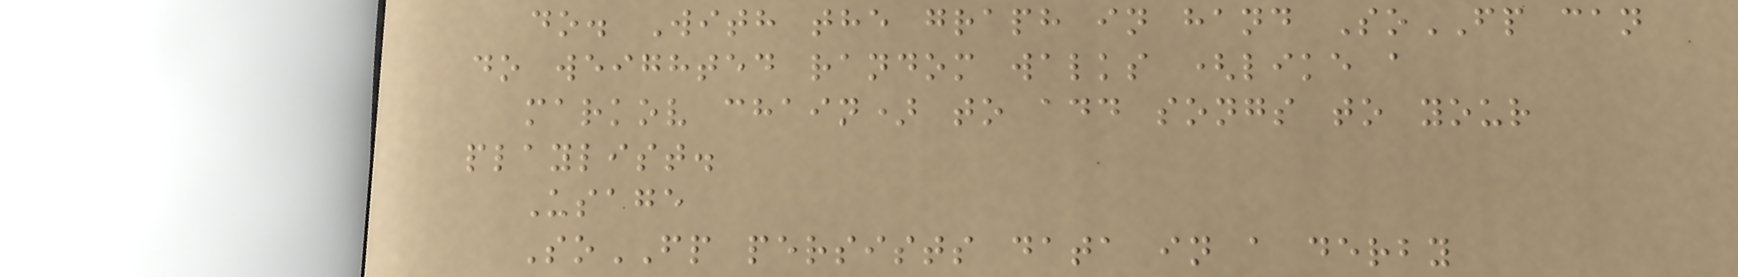do. With the graph in hand SoFP can
do weighted random walks (like a
markov chain) to add songs to your
playlist.
Usage
SoFP persists data in a derby
